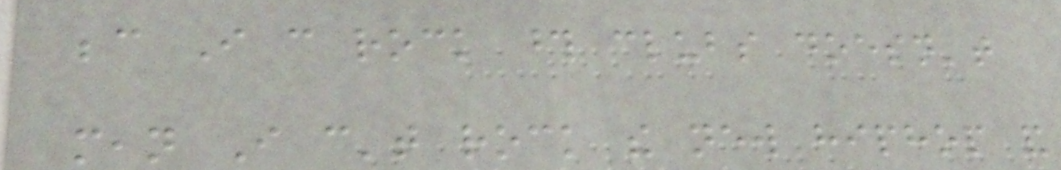because I can rock those clubs doesn't
mean I can't rock the new hiphop and
